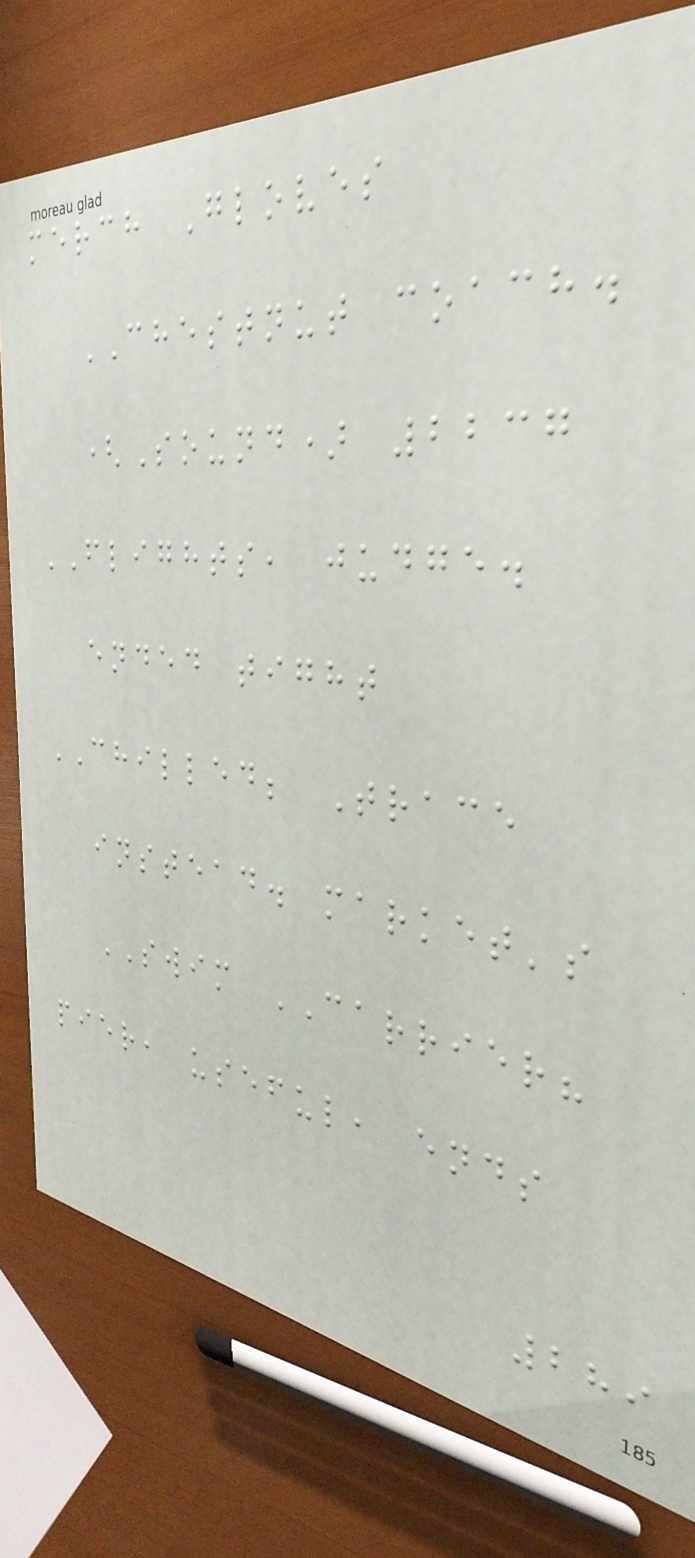merch Gloves
CHESTNUT coach.
(Sound) 2237
FLIGHTS, judge.
ended tight
CHILLED; Trace
instead. market's
SWIM CARRIER?
pier, useful, ends
289
